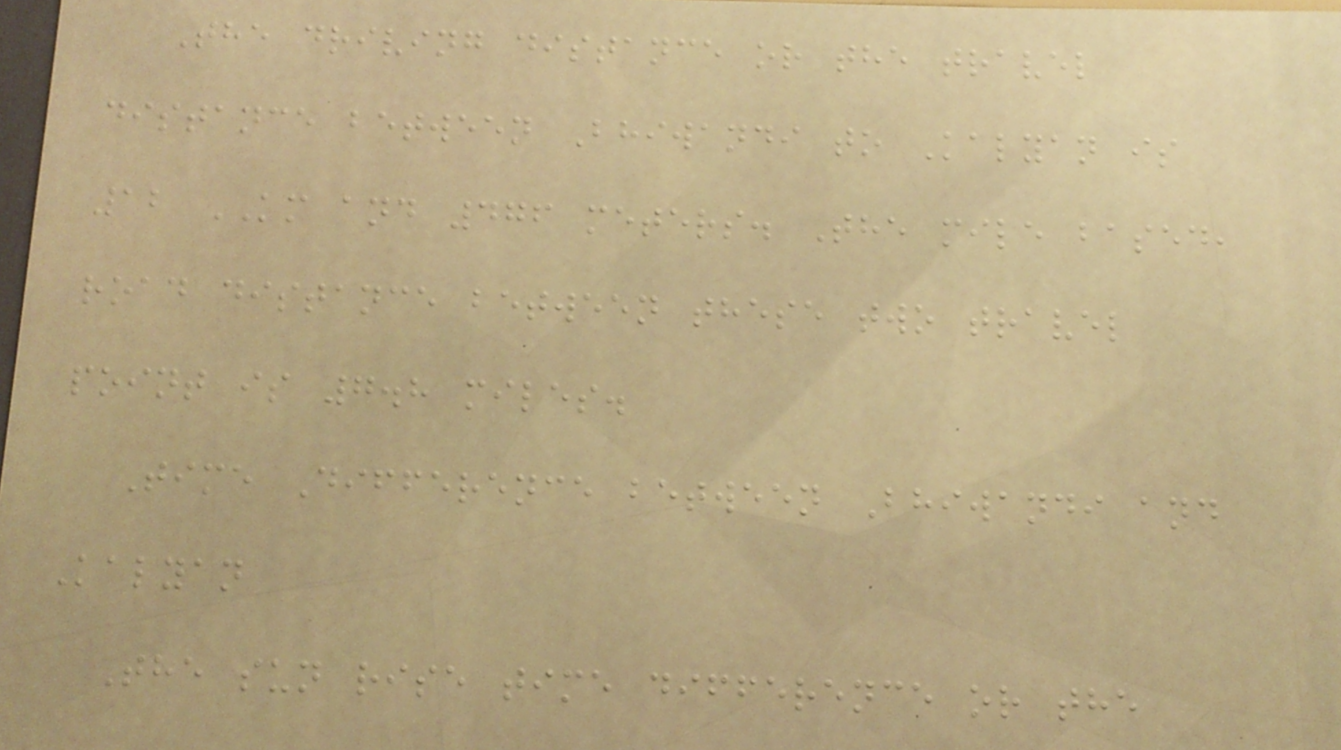The driving distance or the travel
distance between Bhiwandi to Kalyan is
12 KM and 476 meters. The mile based,
road distance between these two travel
point is 7.8 miles.
Time Difference between Bhiwandi and
Kalyan
The sun rise time difference or the
